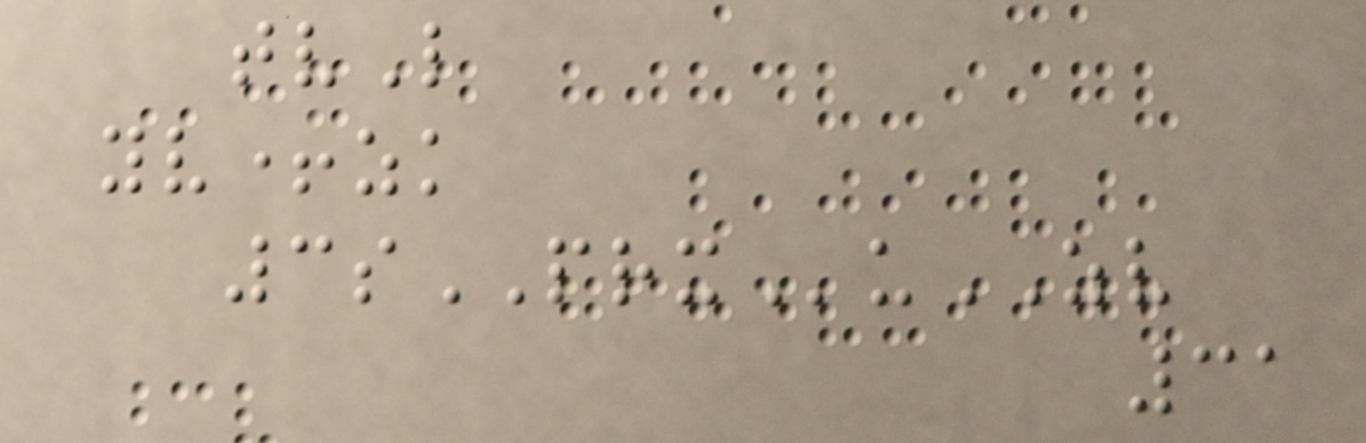tvL
yv+zk
3sPRXuZV
31
